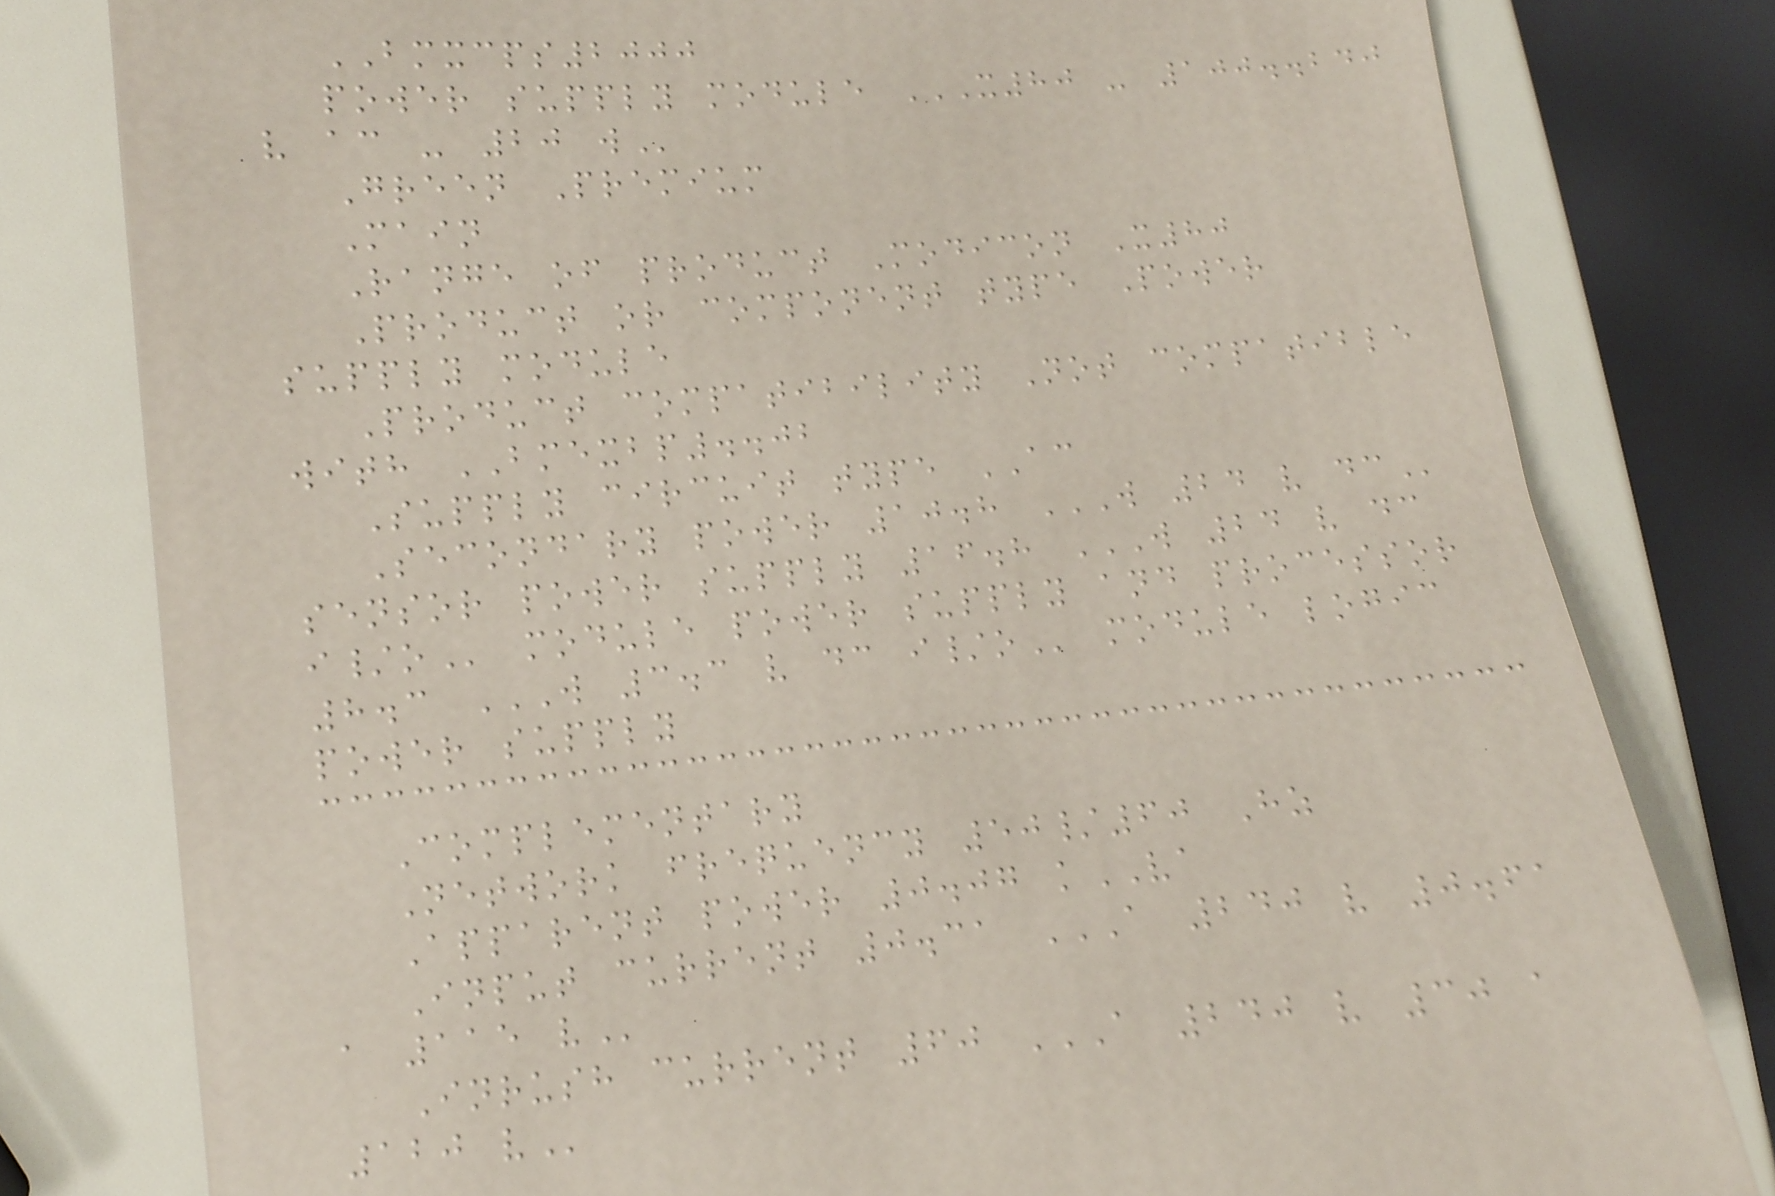BMXCPS2000
power supply module X80 - 100..240
V AC - 20 W
Green Premium
Main
Range of product Modicon X80
Product or component type Power
supply module
Product compatibility Not compatible
with BMEXBP..02
Supply circuit type AC
Secondary power 10.8 W 24 V DC
sensor power supply 16.8 W 24 V DC
I/O module power supply and processor
8.3 W 3.3 V DC I/O module logic
power supply
Complementary
Network frequency 50/60 Hz
Apparent power 0.07 kVA
Input current 0.31 A 240 V 0.61
A 115 V
Inrush current 60 A 240 V 30 A
120 V
